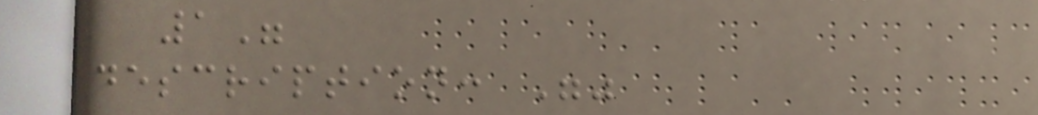1"
description: ""
